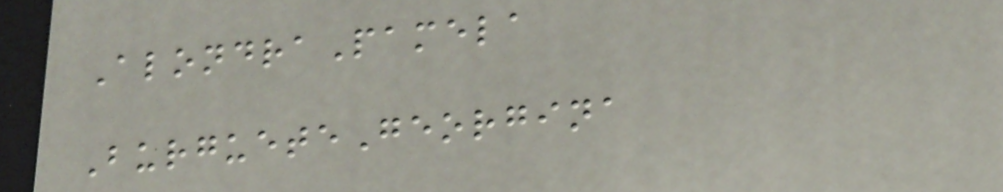AlondraPamela
BurgueteGeorgina
